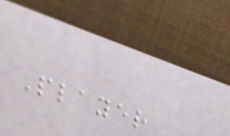Player
